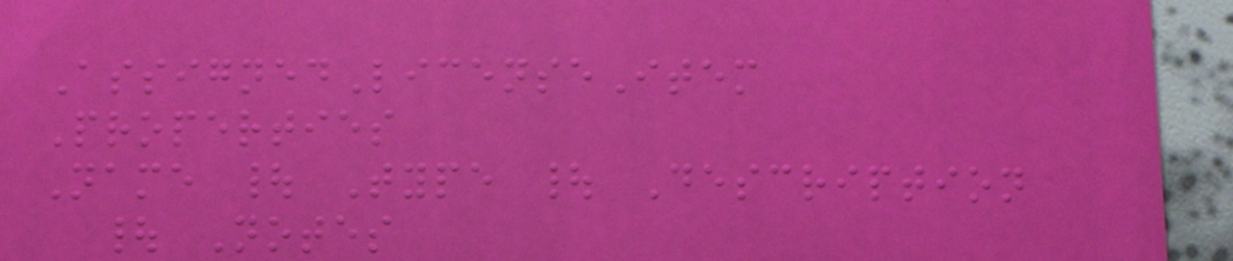AssignedLicenseItem
Properties
Name | Type | Description
| Notes
